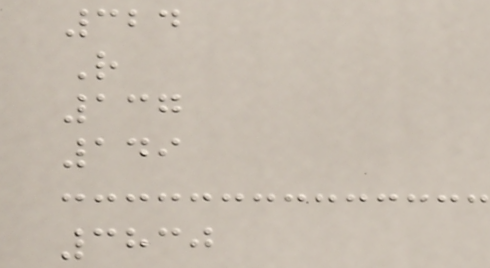324
R
137
149
3830
